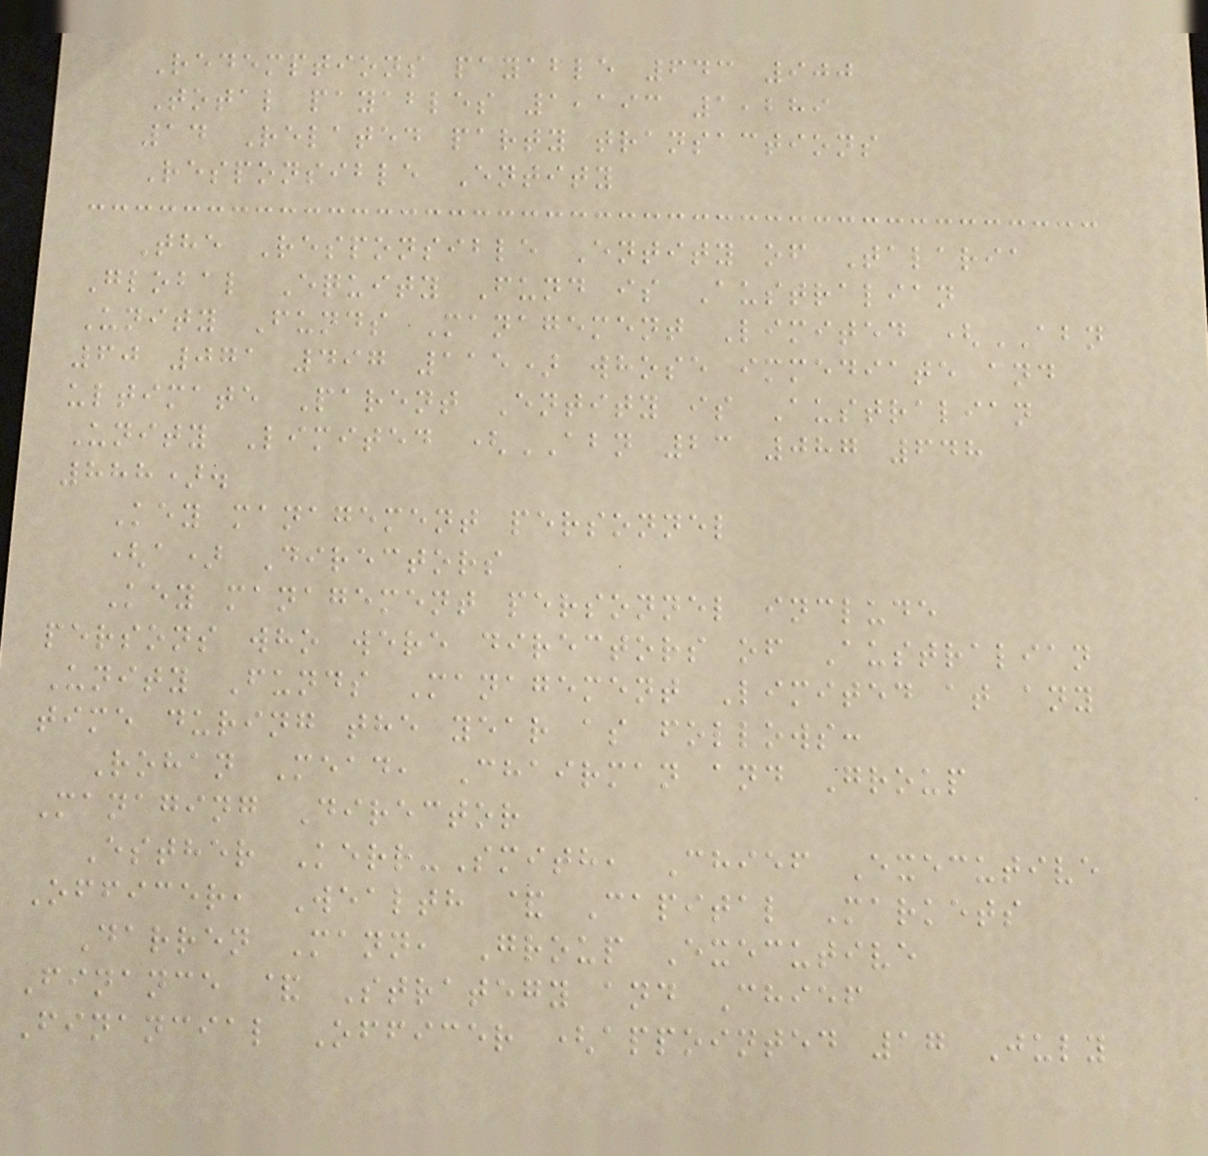Redemptions payable 643 900
Total payables 1,193 1,289
14 Related party transactions
Responsible Entity
The Responsible Entity of Talaria
Global Equity Fund is Australian
Unity Funds Management Limited (ABN
60 071 497 115) whose immediate and
ultimate Parent Entity is Australian
Unity Limited (ABN 23 087 648
888).
Key management personnel
(a) Directors
Key management personnel include
persons who were directors of Australian
Unity Funds Management Limited at any
time during the year as follows:
Rohan Mead, Chairman and Group
Managing Director
Esther Kerr-Smith, Chief Executive
Officer, Wealth & Capital Markets
Darren Mann, Group Executive
Finance & Strategy and Chief
Financial Officer (appointed 17 July
